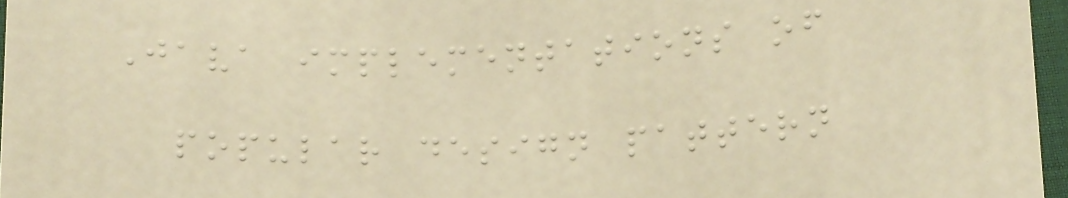Java implementations of
popular design pattern
